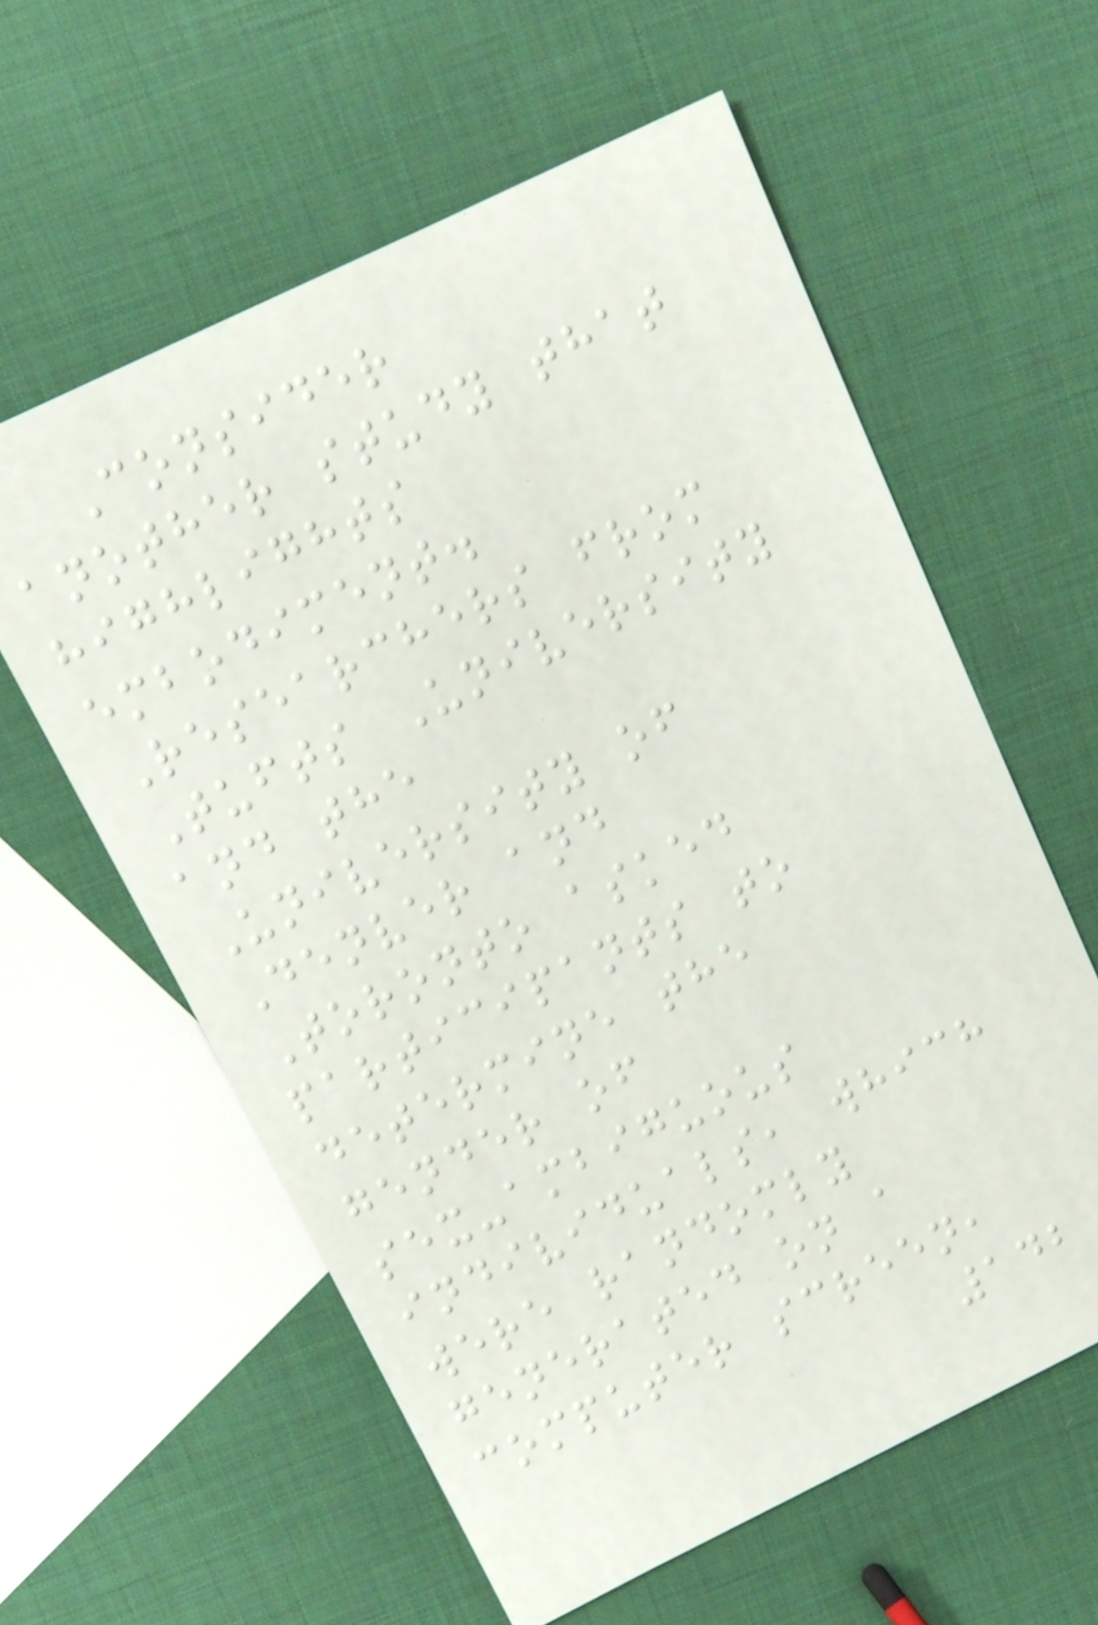Consider
another study that
highlights
embodiment.
Researchers from
Tufts University
and the
University of
Denver and
Toronto asked
participants to
determine the
gender of
sex-ambiguous
individuals, which
were randomly
generated on a
computer screen,
142
